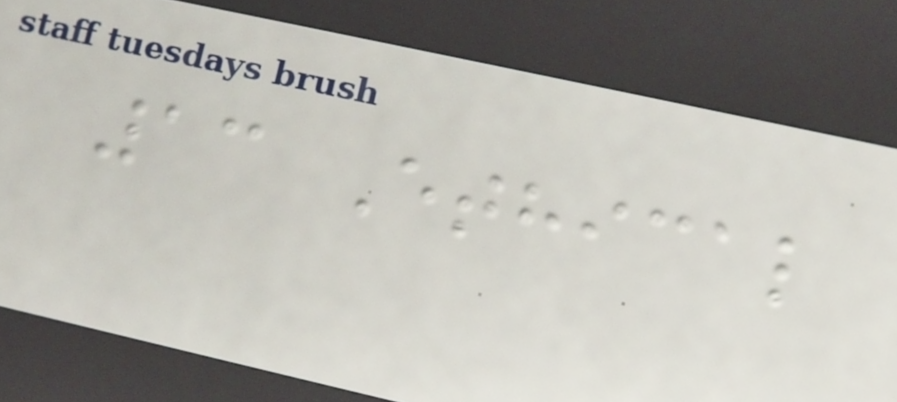13 Ethical
